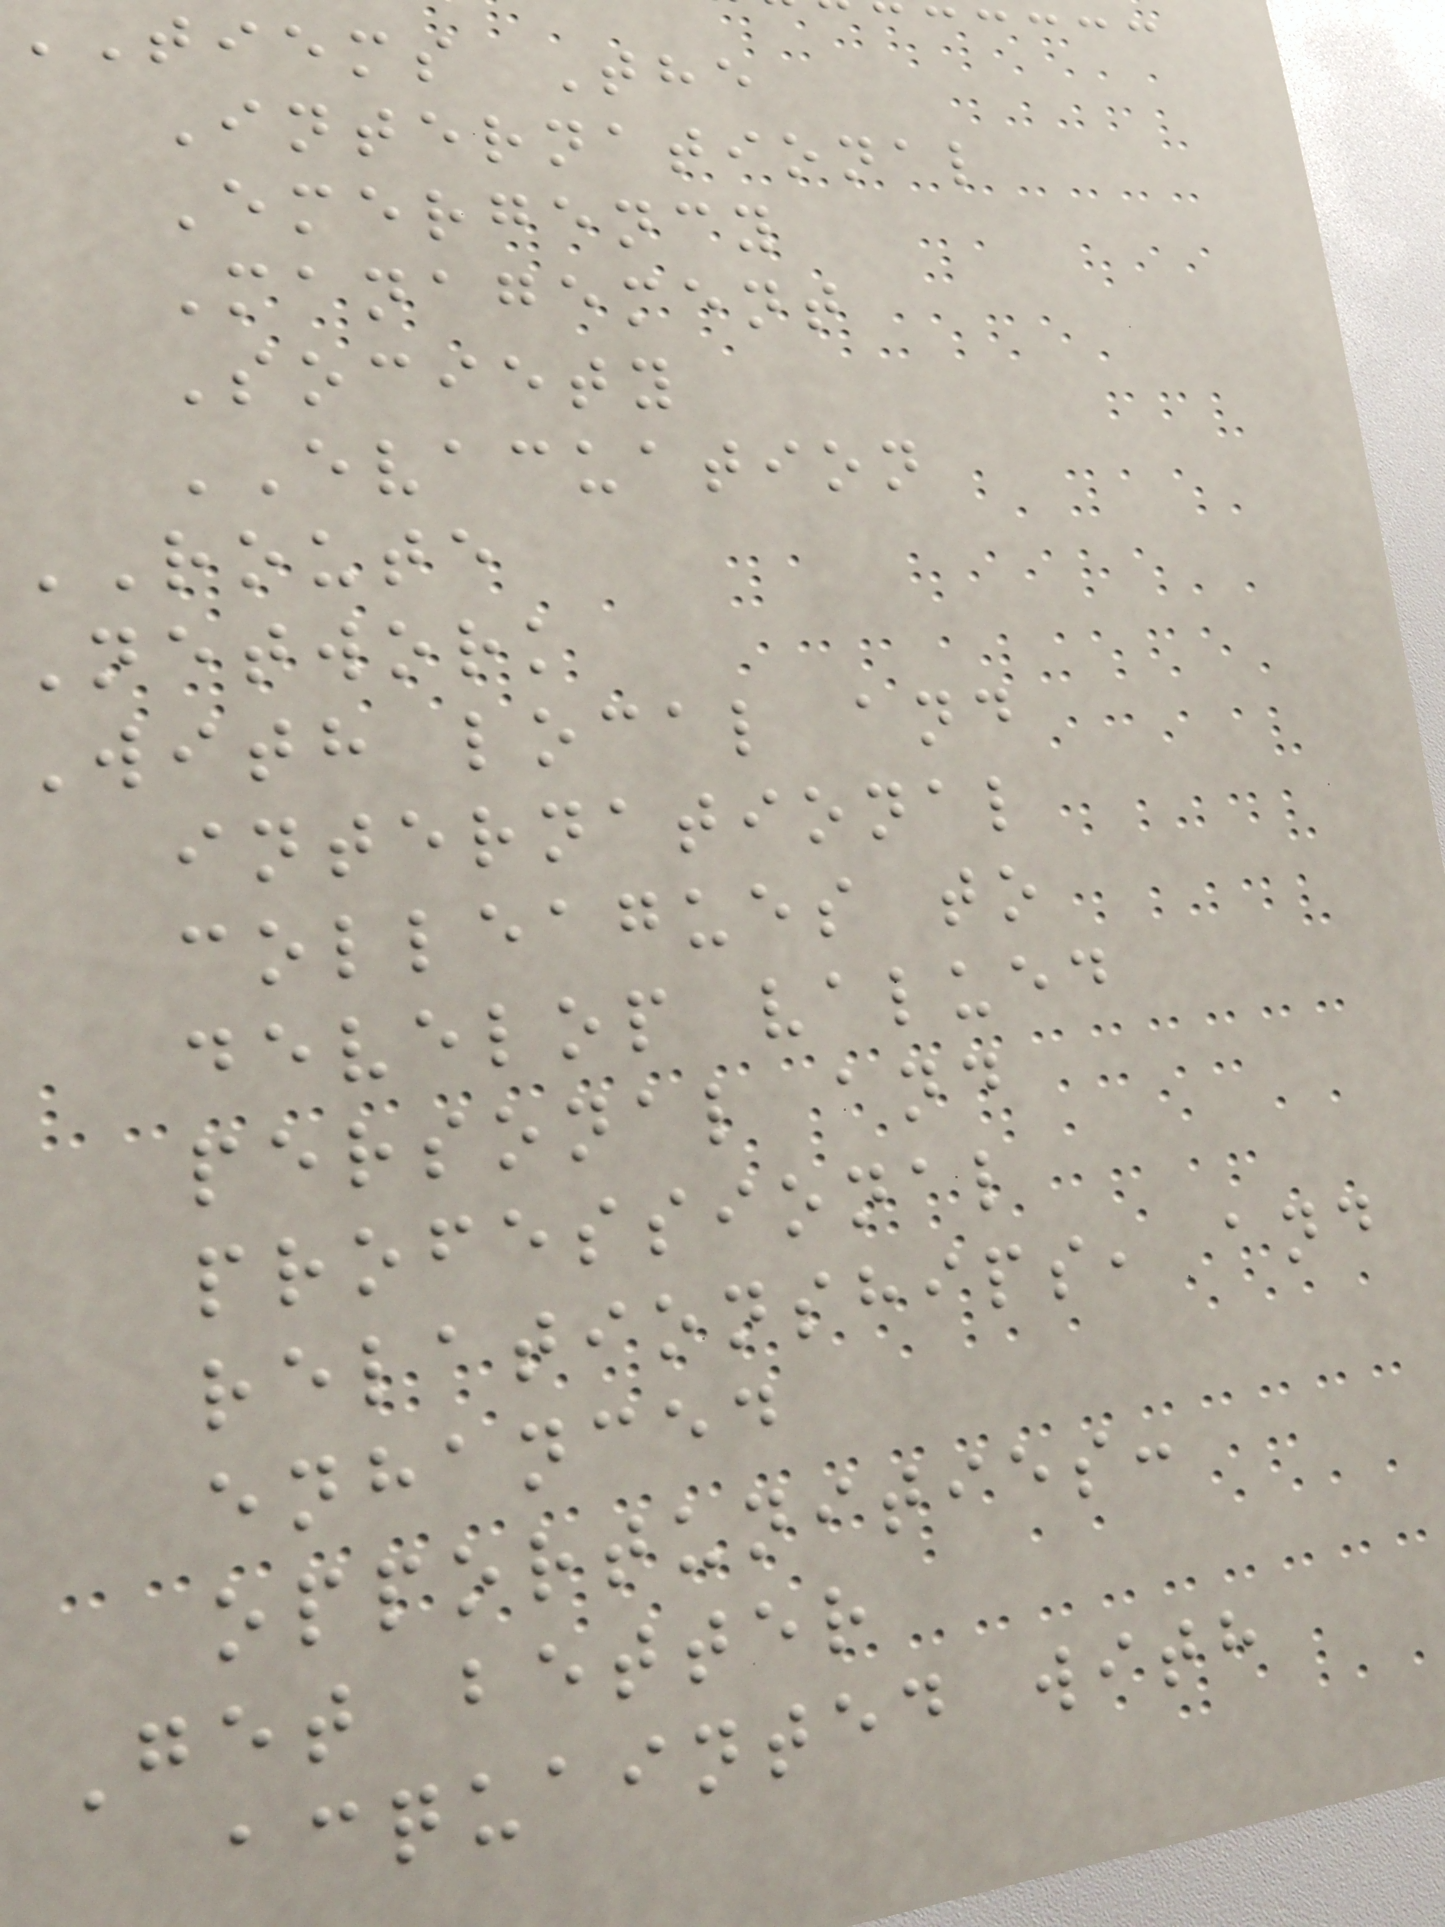tiems The
International
Emergency
Management
Society
EVACUATION
ROUTE
Network
With local and
international
colleagues to
develop valued
personal and
professional
relationships, and
enhanced
opportunities:
Get better
acquainted with
